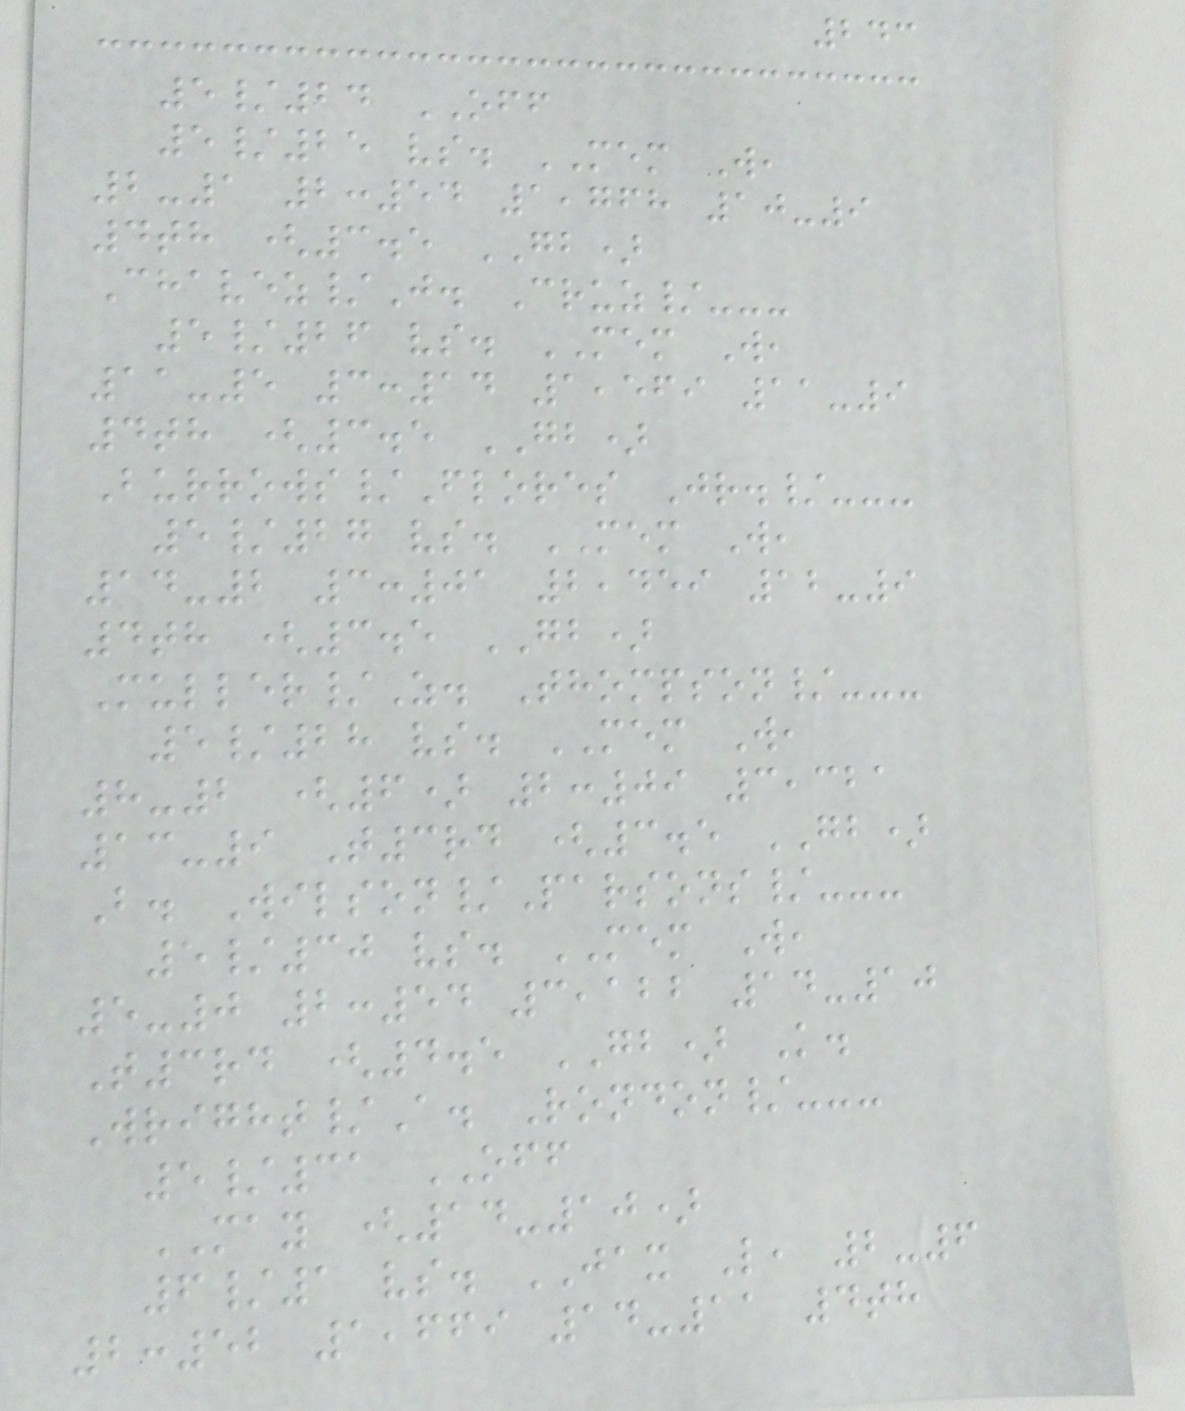243
5/24 OFF
5/25 vs. MEM W,
2-1 2:54 1,768 10-9
4th (3.5 GB)
Chavez/J. Cruz/---
5/26 vs. MEM W,
11-5 3:14 1,569 11-9
4th (3.5 GB)
Burrows/Flores Jr./---
5/27 vs. MEM W,
14-2 3:01 2,459 12-9
4th (3.5 GB)
Muller/Z. Thompson/---
5/28 vs. MEM W,
8-2 (6) 2:09 3,321
13-9 T3rd (3.5 GB)
B. Wilson/Parsons/---
5/30 vs. MEM W,
5-0 2:54 3,122 14-10
T3rd (4.5 GB) K.
Wright/A. Rondon/---
5/31 OFF
MAY (14-10)
6/1 vs. JAX L, 2-6
2:52 1,669 14-11 4th
